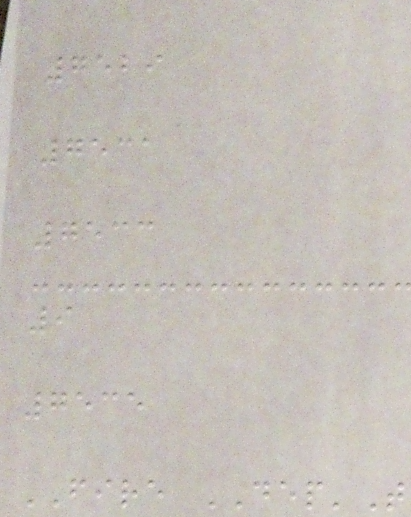7529
7531
7533
9
7535
FIRE DEP'T
